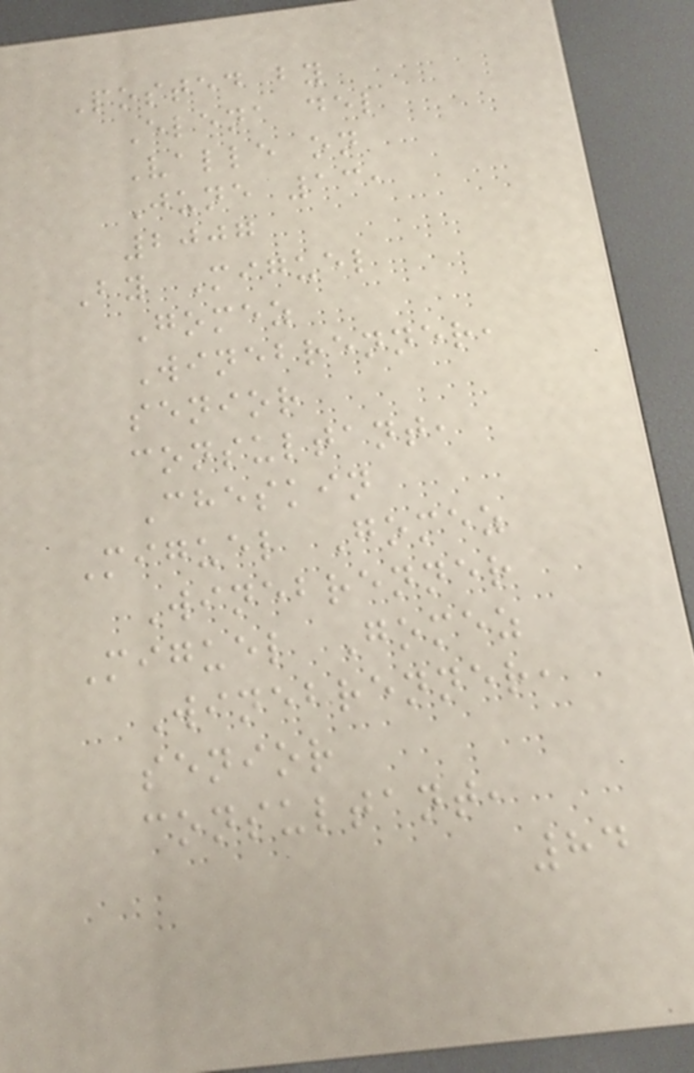Posted by
Elena del
Valle on
June 13,
2007
By Miguel
Gomez
Winebrenner,
senior
consultant,
Cheskin
Miguel Gomez
Winebrenner
Miguel Gomez
Winebrenner,
senior
consultant,
84
